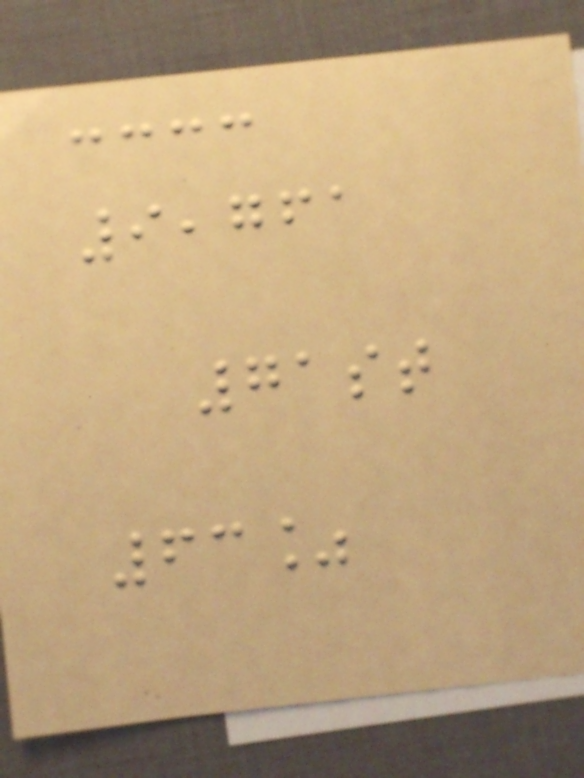9,761
71st
63%
